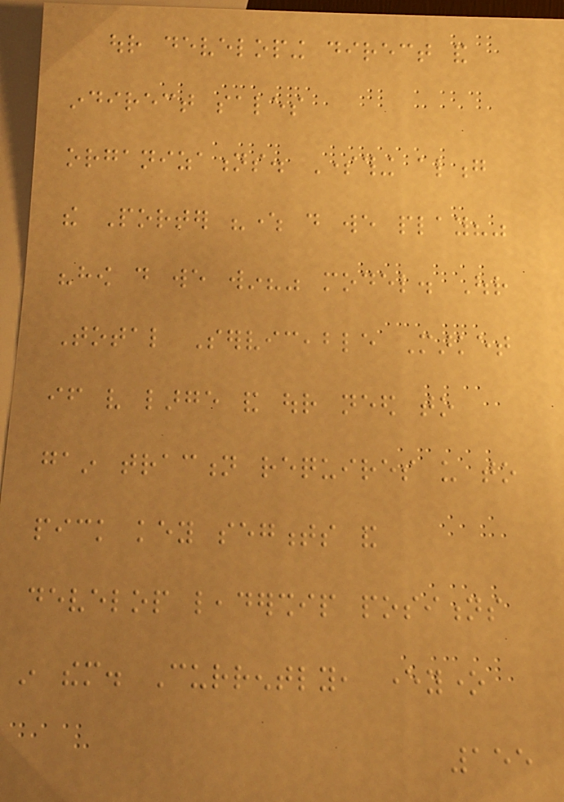our developing direct and
indirect sales
organizations. Something along
the Porter "where do we play?"
"how do we win?" model. Our
Total Serviceable Market
if very large and our need to
gain traction requires us to
pick key segments and
develop leadership positions
in them. Currently, everyone
155
